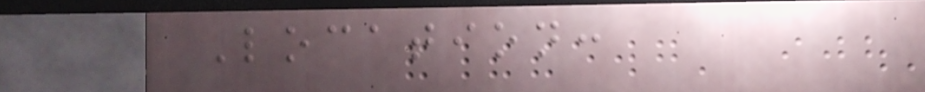Location:
